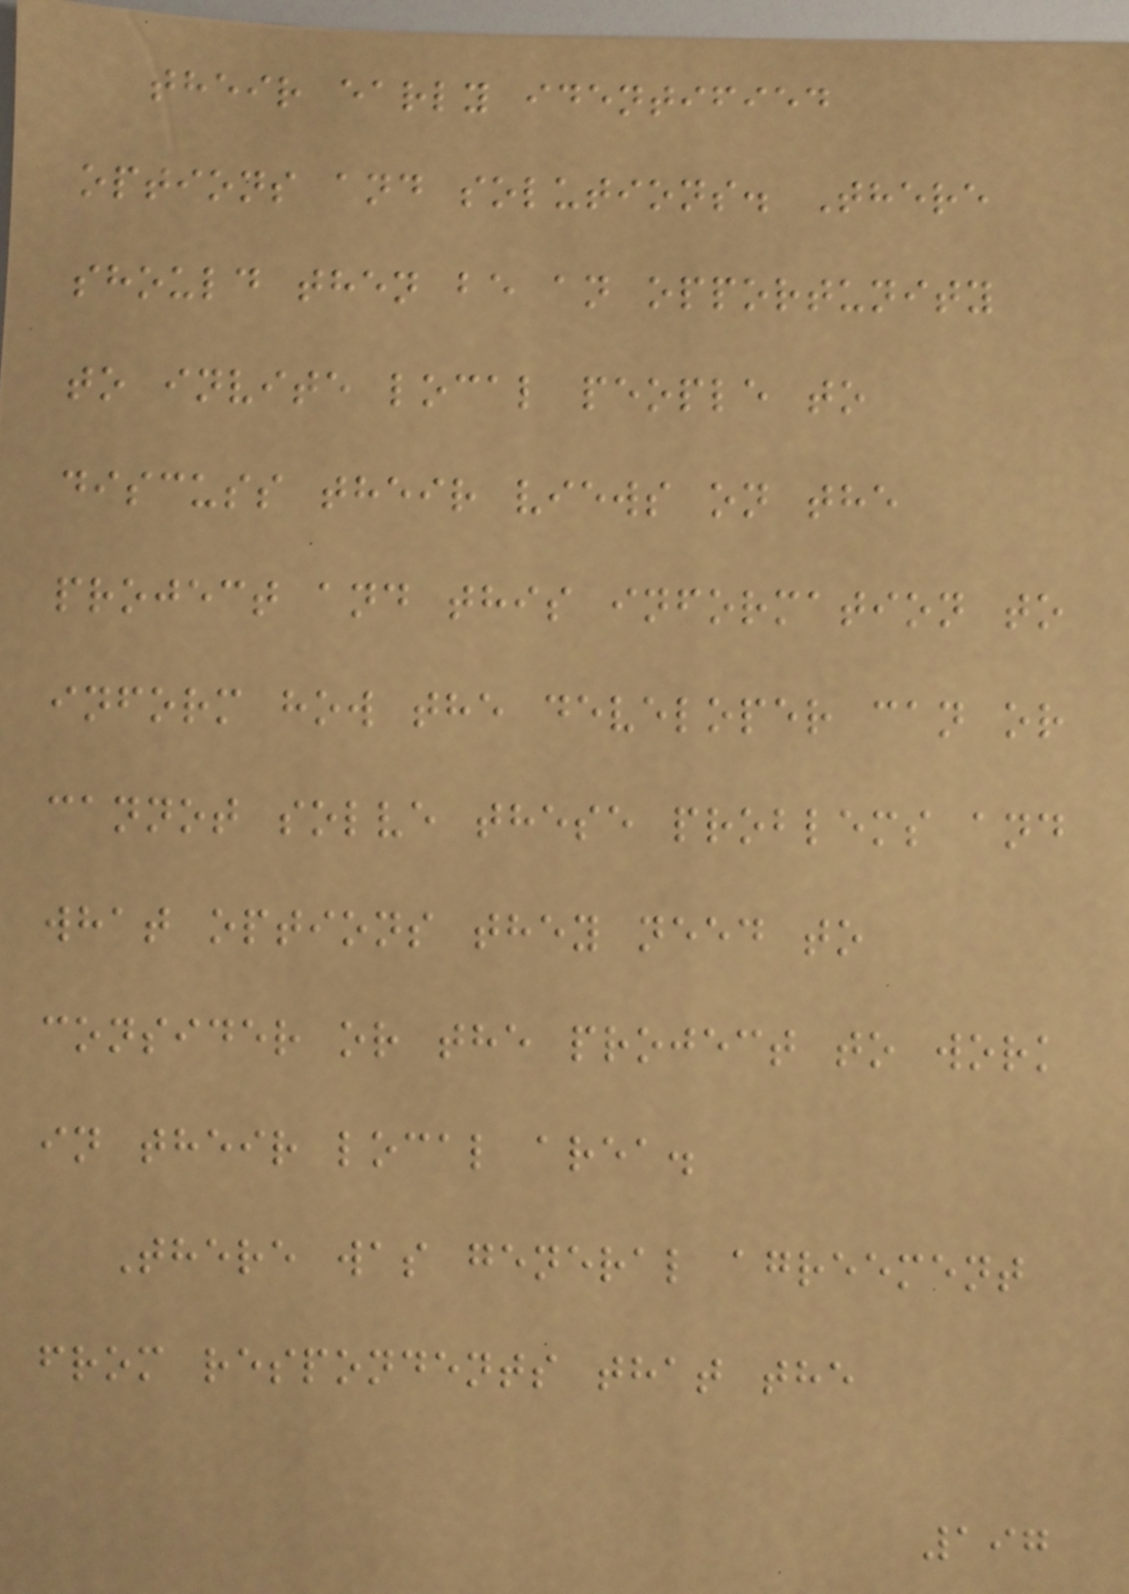their early identified
options and solutions. There
should then be an opportunity
to invite local people to
discuss their views on the
project and this information to
inform how the developer can or
cannot solve these problems and
what options they need to
consider or the project to work
in their local area.
There was general agreement
from respondents that the
197
